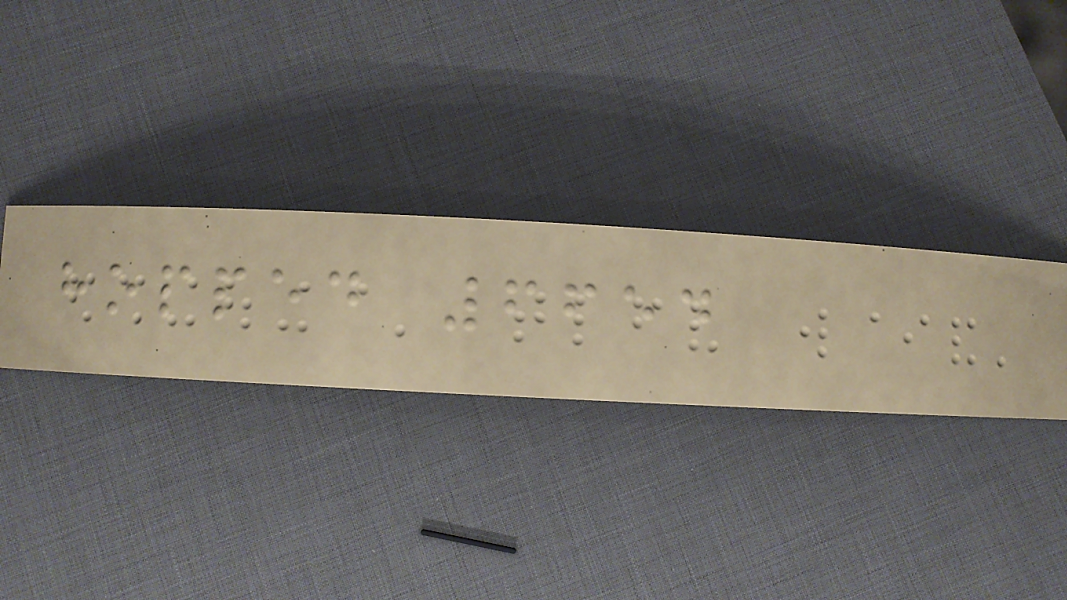hopped 6654
